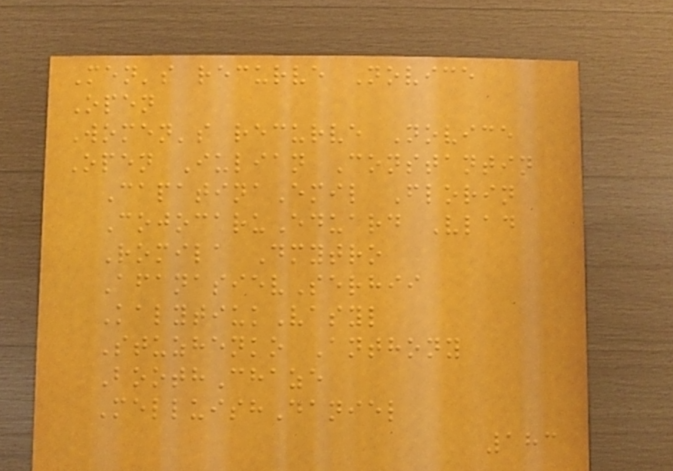Men's recurve Novice
Open
Women's recurve Novice
Open Iulian Constantin
CapatinaEmil Florin
CojocaruEduard Vlad
Romila Dmytro
AfanasievSerhii
KalytiukVasyl
Stuzhenko Anthony
BoothChaze
MelluishDaniel
183
